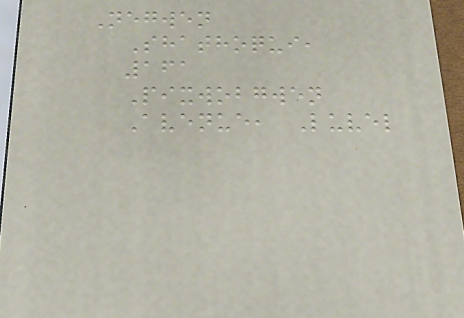Negwen
Shathoqui,
161
Pixwobgwen
Avenue, Luvel
